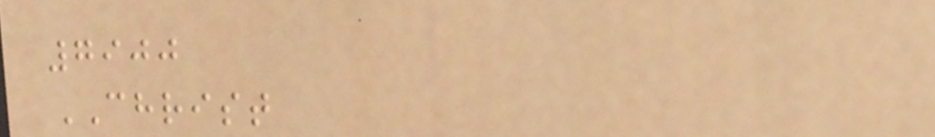7900
CHRIST
